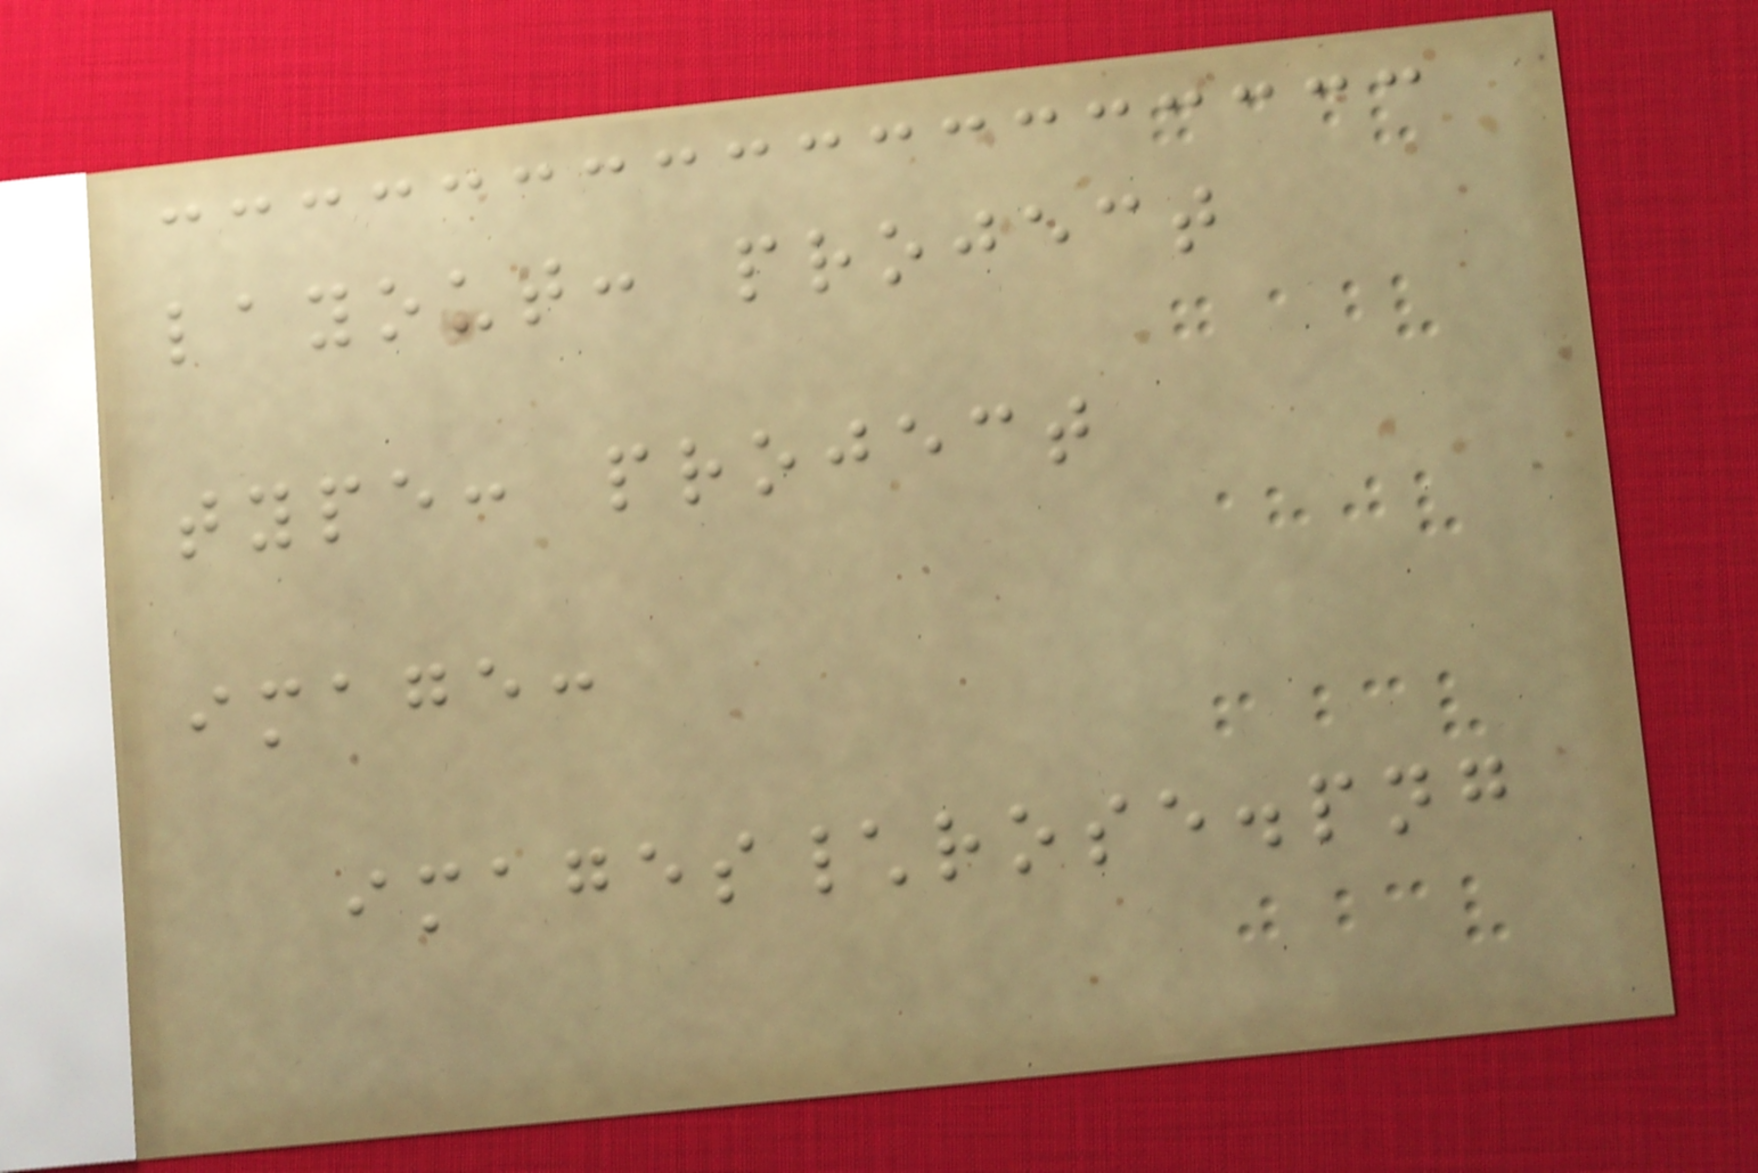layout: project
type: project
image:
images\rose.png
